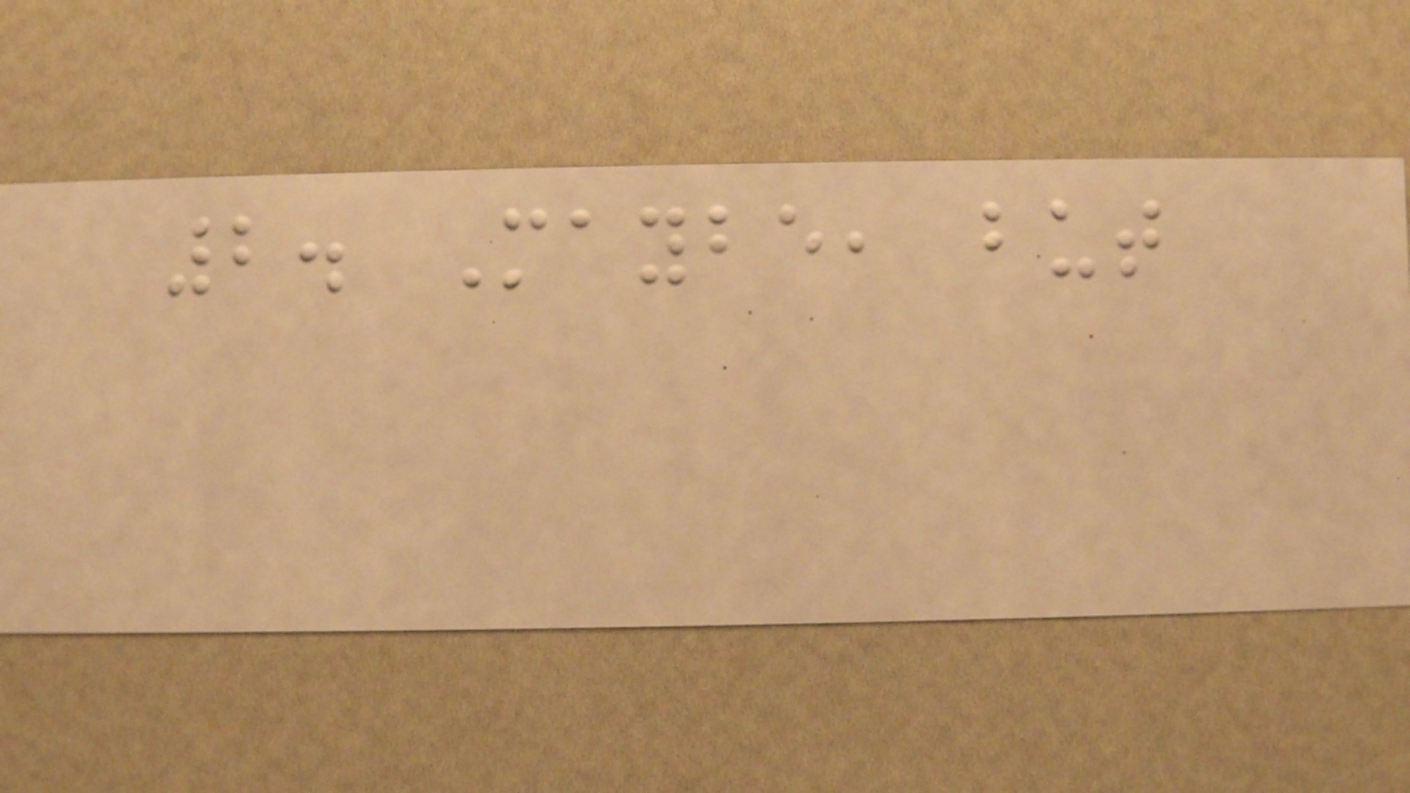2. Maybe, but
